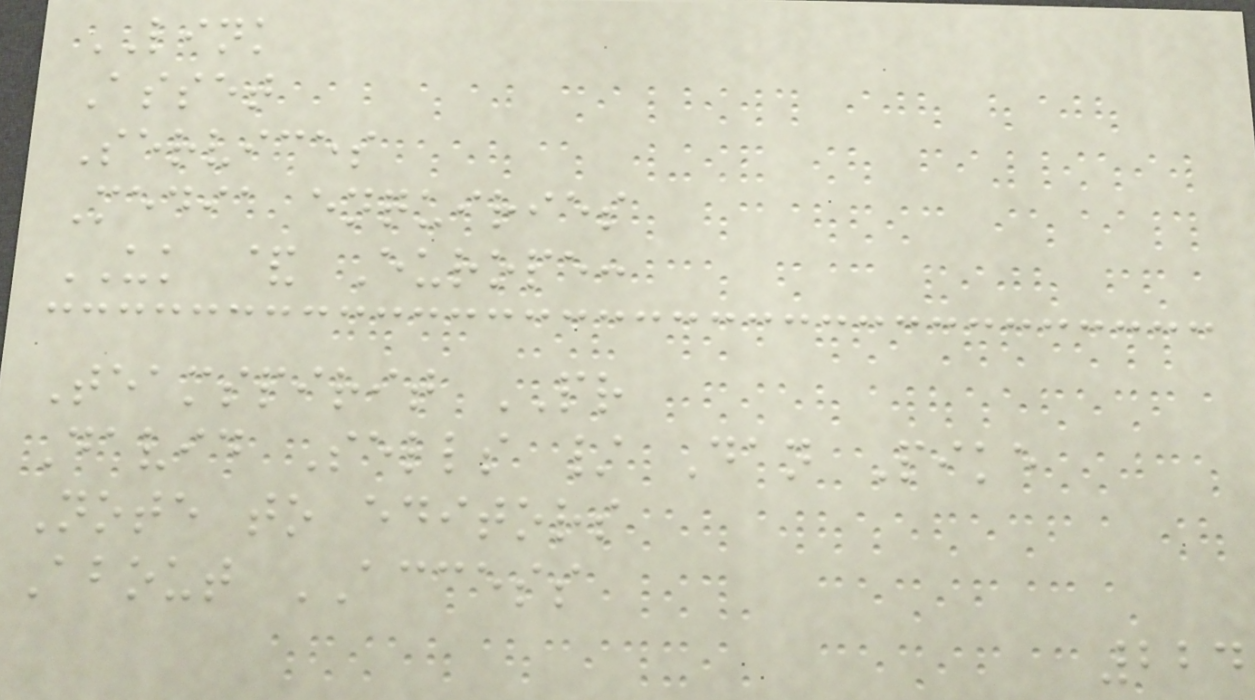LINK
Asset
Services
Media enquiries
UK & Europe:
Teamspirit PR
David Sells / Dan Pike
Note to editors
About ACCESS
224
